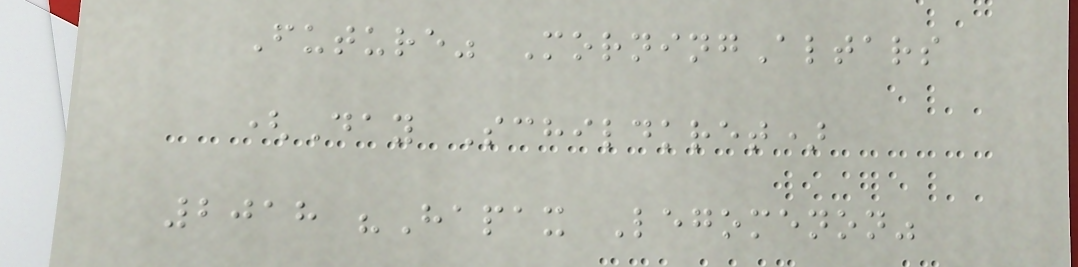Future" MorningAltars
(Day Schildkret)
2018 "Hapax Legomenon"
